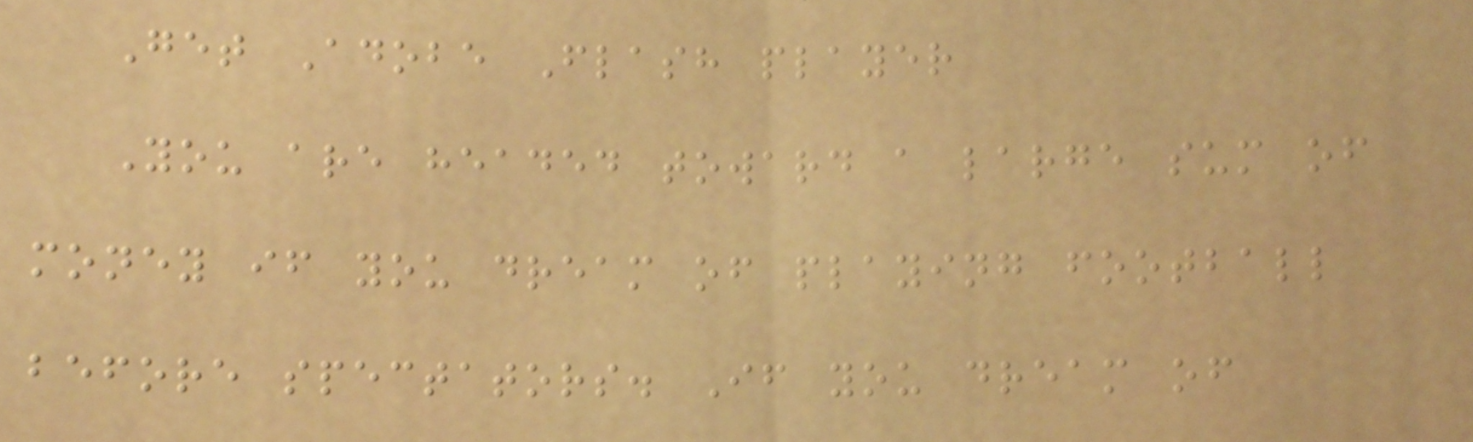Get Adobe Flash player
You are headed toward a large sum of
money if you dream of playing football
before spectators. If you dream of
